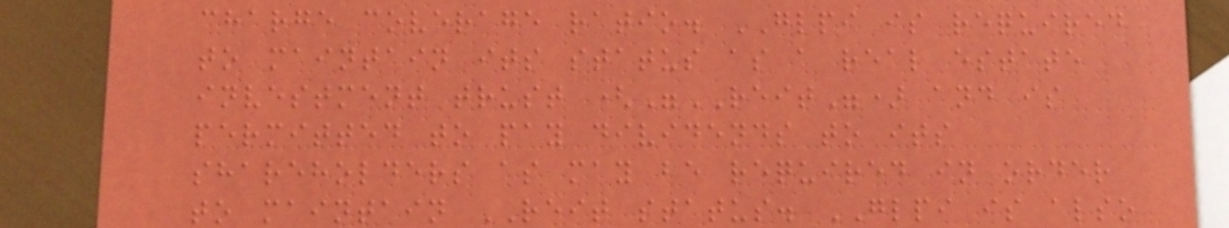charge coverage ratio. GLPI is required
to maintain its status as a real estate
investment trust ("REIT") and is
permitted to pay dividends to its
shareholders as may be required in order
to maintain REIT status. GLPI is also
